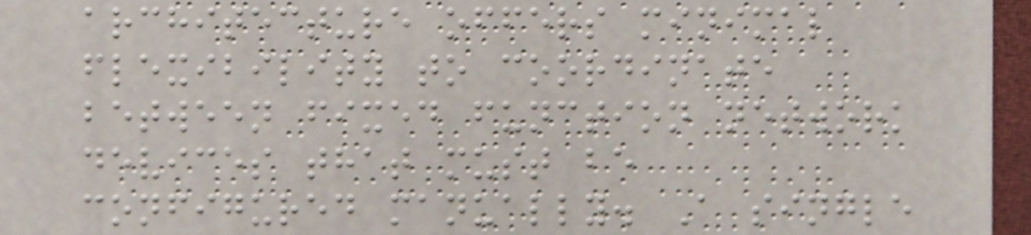architecture offers minimal
flexibility to coordinate
between fixed function network
devices that must be
configured manually. A single
